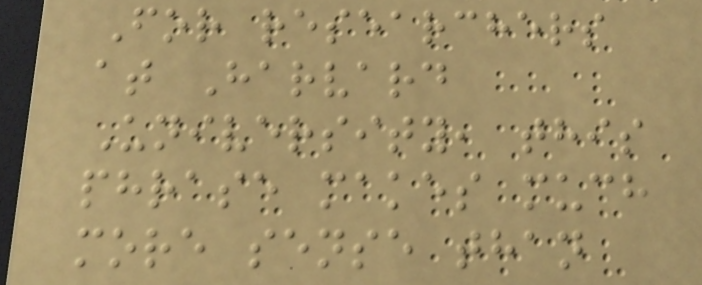For researchers
at Harvard
University, this
phrase makes much
more sense than
